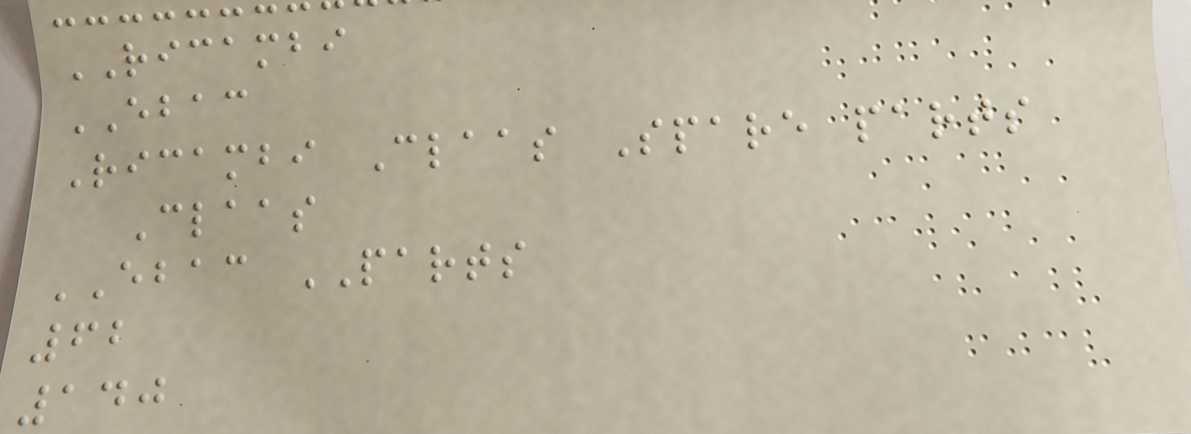RICAMBI
EBAC
Ricambi Claas Spare parts
Claas
EBAC PARTS
62
140
